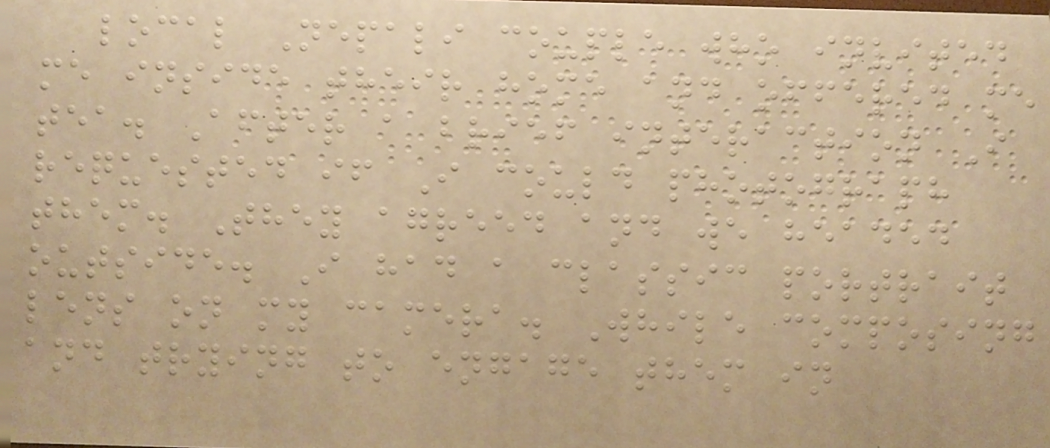local Nepali couple who invited
me inside their home and offered me
tea. After a brief interaction I
requested if I could photograph
them. They agreed and we headed
outside. I had a classic portrait
lens on my camera. While composing
and trying to engage them in
